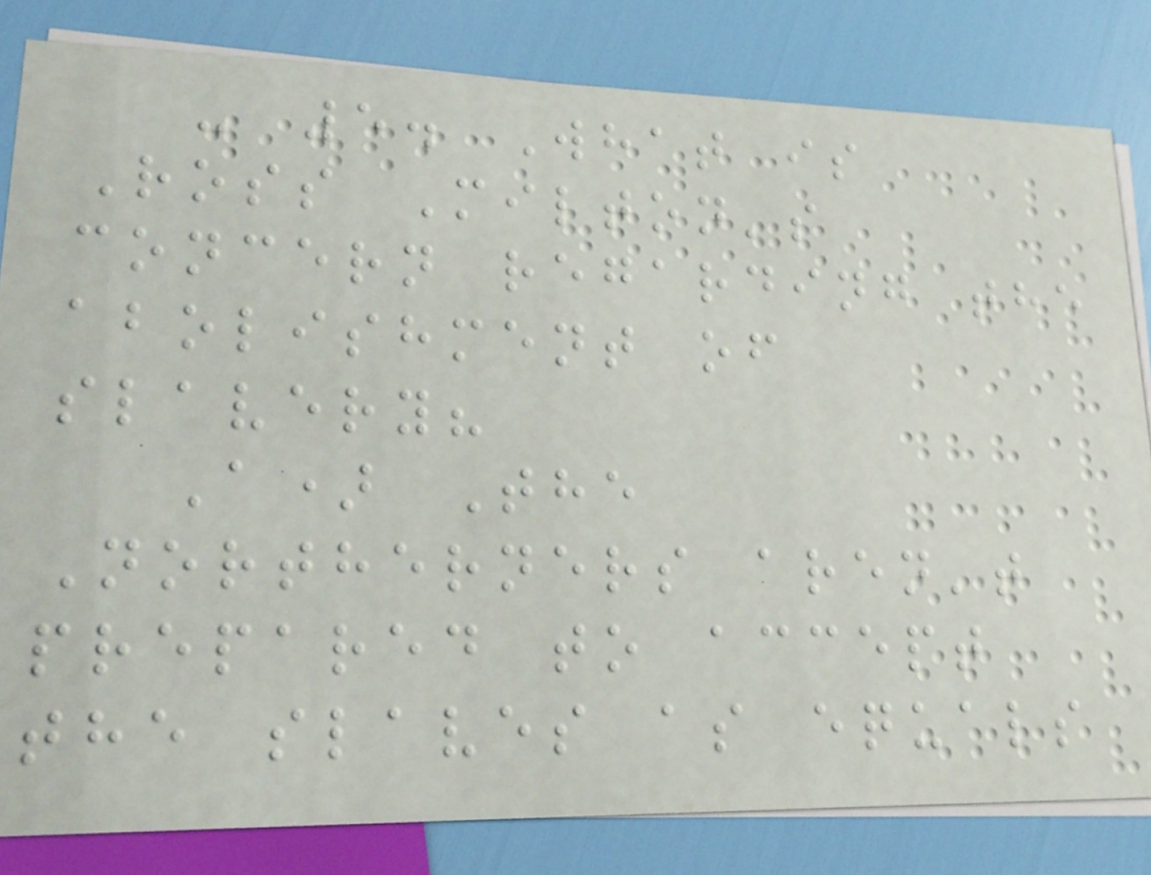- 5. What is
Ross Milton's
concern regarding the
abolishment of
slavery?
A) The
Northerners aren't
prepared to accept
the slaves as equals
